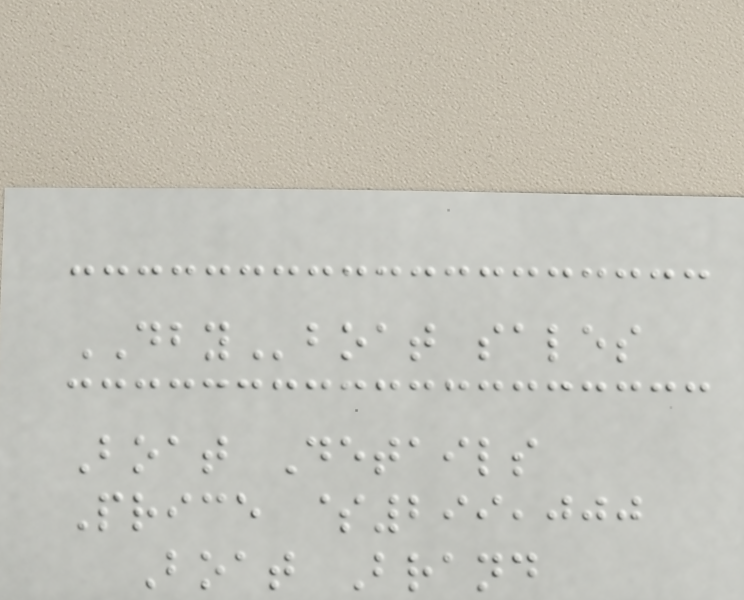DBYboat sales
Boat Details
Price $299,000
Boat Brand
